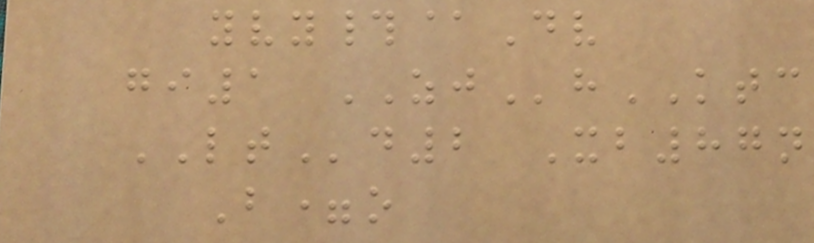yvy#@Dv
gi1 ZJhKTC
LTd2 Xb87n
B=o
